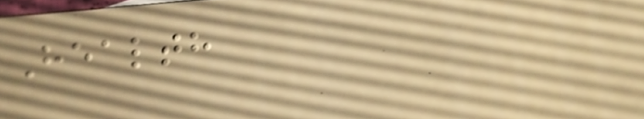Health
